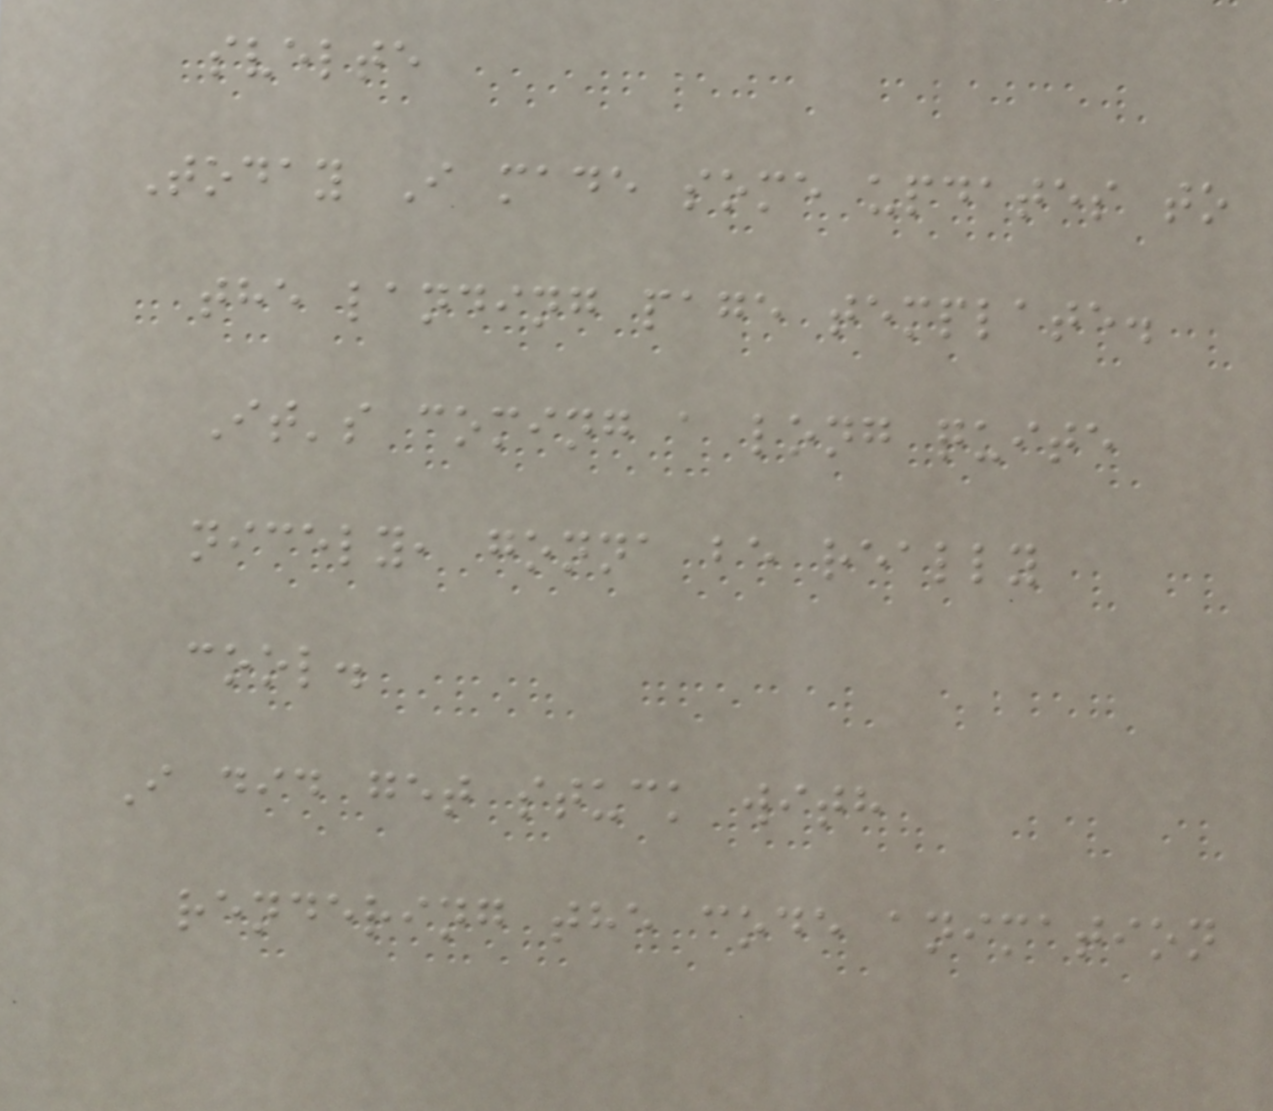svelte
Today I made some updates to
the landing page template.
It's coming a long quite
nicely, gonna be really
cool.
I did get stuck with
rendering the code animation
